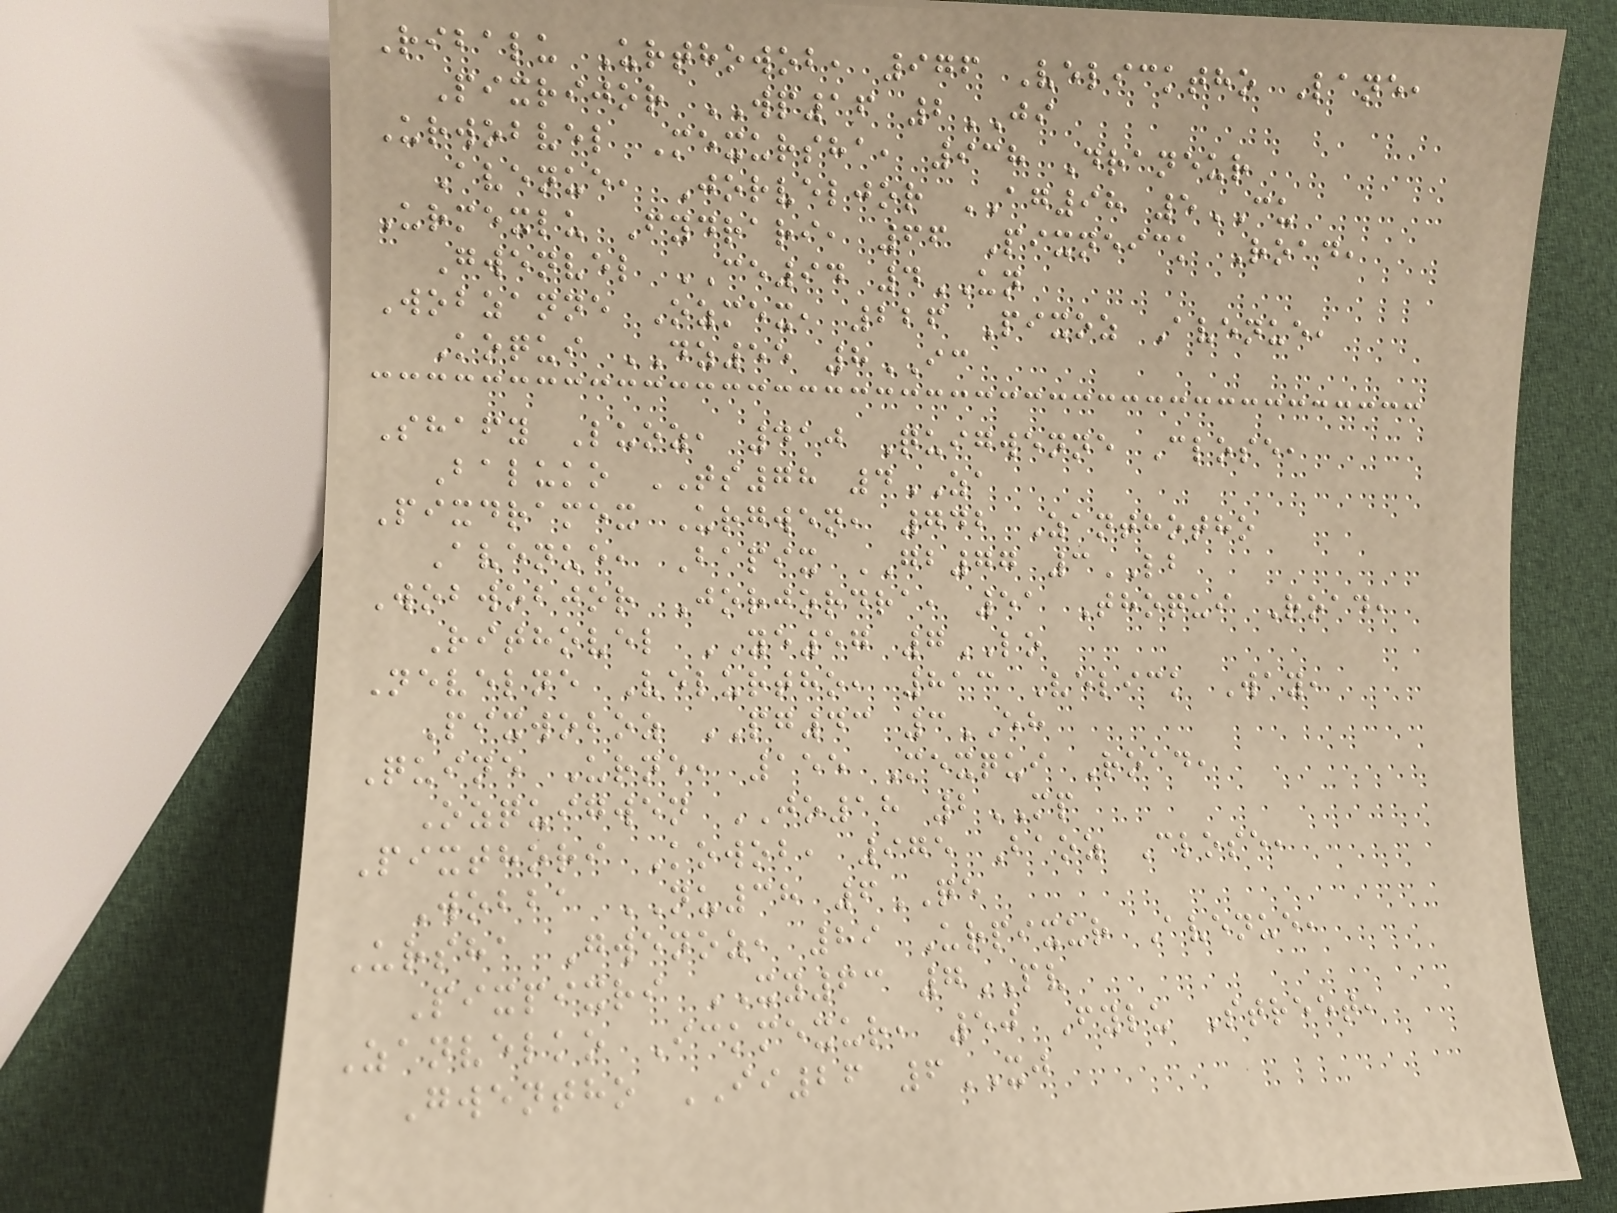Ribalu Urthowob, 976 Velicktho Lane,
Pixrijor WP16 2JI
Urwobvel Mexursha, 938 Draneur
Avenue, Jorveljor AG98 5CU
Urmexlu Fydrari, 66 Pixneick Road,
Gwenvel CE94 4UN
Wobzanne Ozmex, 226 Pixoz Avenue,
Koqui DZ55 8IC
Shafy Luoz, 410 Quigwenne Close,
Baluko TS78 4ZA
Pixdramex Urgwen, 742 Zanthotho
Avenue, Bapix GB77 3LB
Wobwobjor Jorjordra, 51 Thoqui Road,
Rithovel YE57 7LO
Nevelne Velurtho, 813 Velick Way,
Pixwoboz PG43 3EH
Quine Urne, 155 Mexqui Road,
Ozquigwen JO18 2MP
Pixthori Kowob, 975 Baoz Close,
Wobba NU38 6QE
Ursha Gwenoz, 89 Urpixur Avenue,
Pixpixri XY63 7PV
Zanvelko Ickmexur, 50 Fylu Street,
Gwentho II26 6XJ
